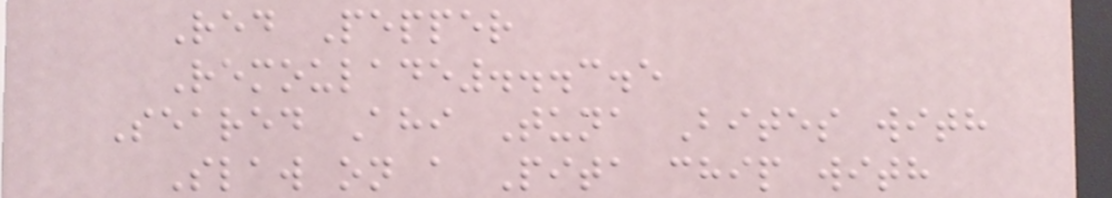Red Pepper
Remoulade...3.5
Seared Ahi Tuna Bites with
Slaw on a Pita chip with
